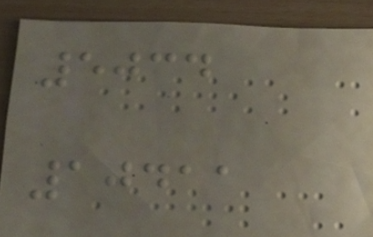5034
10411
